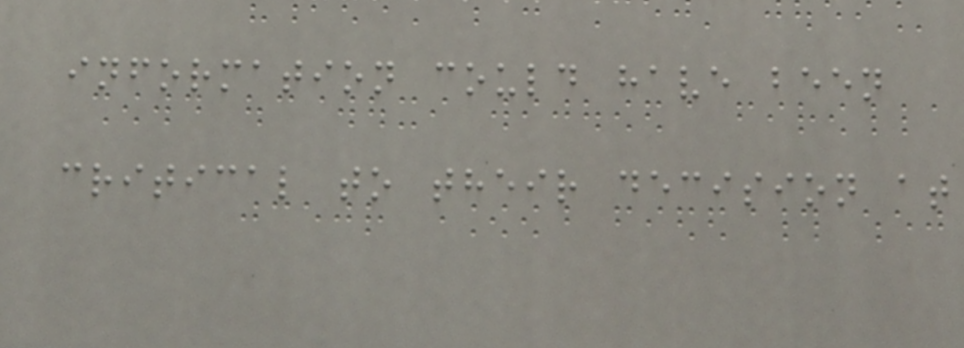information could have been
critical to their decision at
